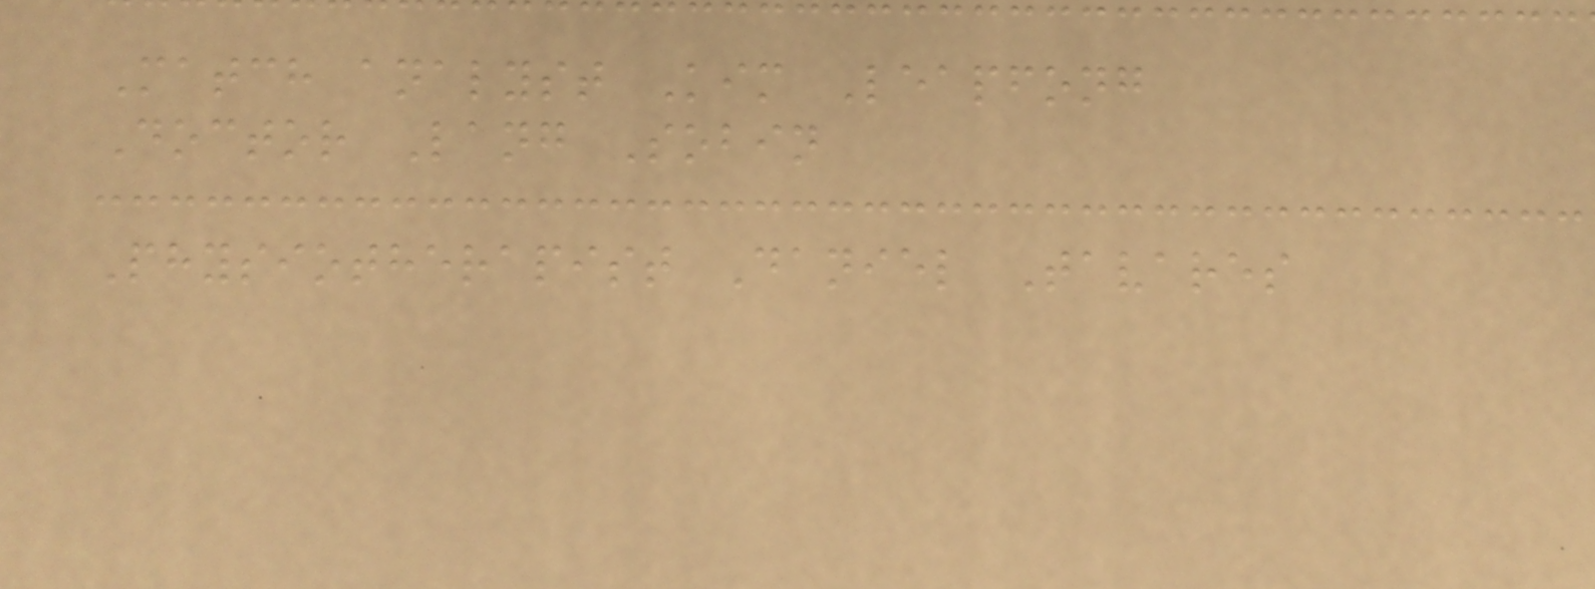Match analyst Kim Leapfong
Doctor Lang Sobin
Physiotherapist Daniel Tavares
